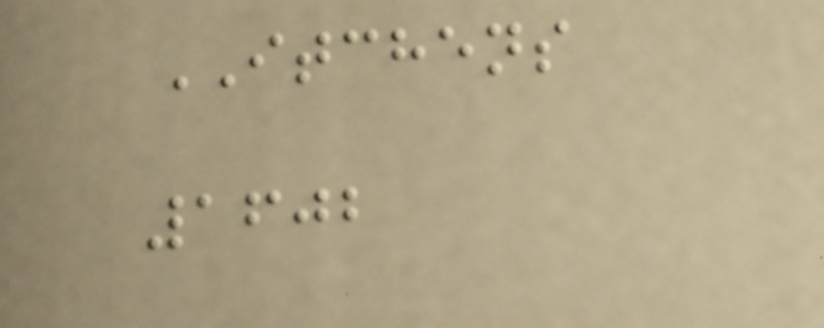ITCHENS
1602
